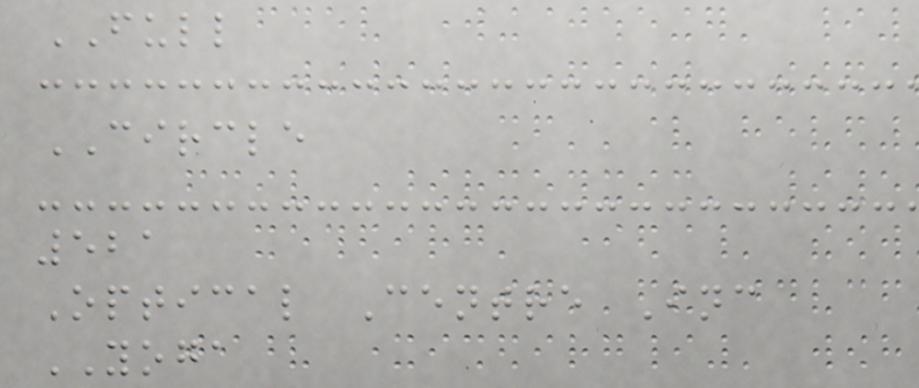FULL
CIRCLE
521
Optical Centre Inc
YOGA
